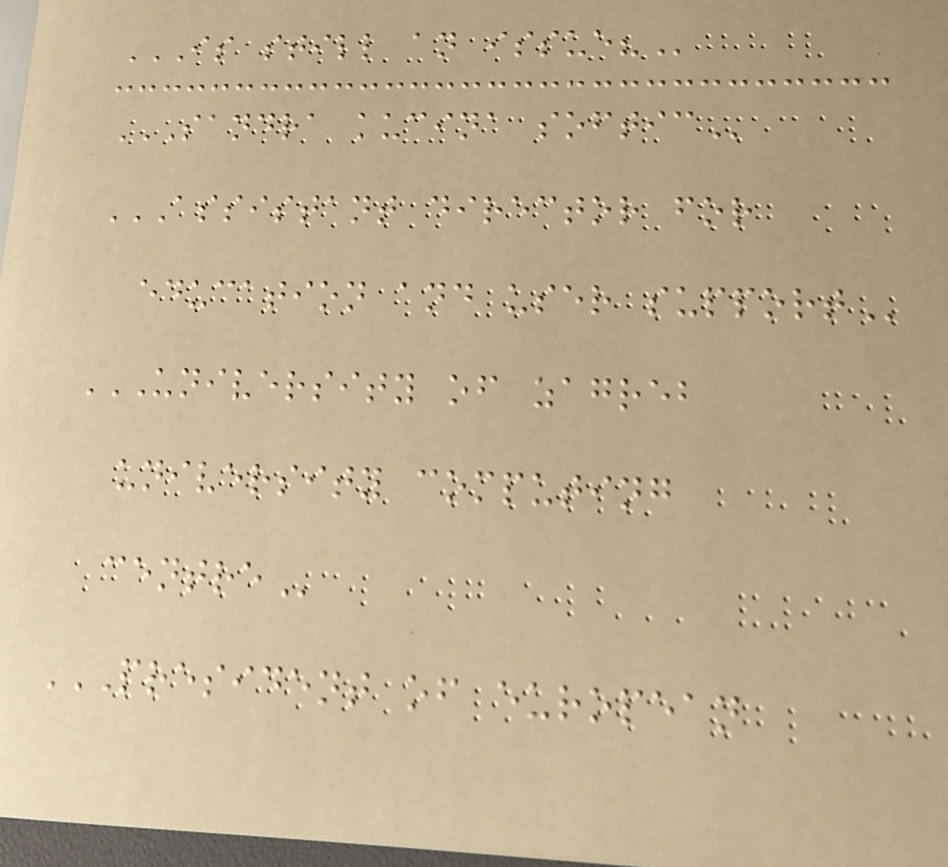IS STILL AN ISSUE?
SANDRA KUCINA SOFTIC
ASSISTANT DIRECTOR FOR
EDUCATION AND USER SUPPORT
UNIVERSITY OF ZAGREB
UNIVERSITY COMPUTING
CENTRE
PRESIDENT OF EUROPEAN
